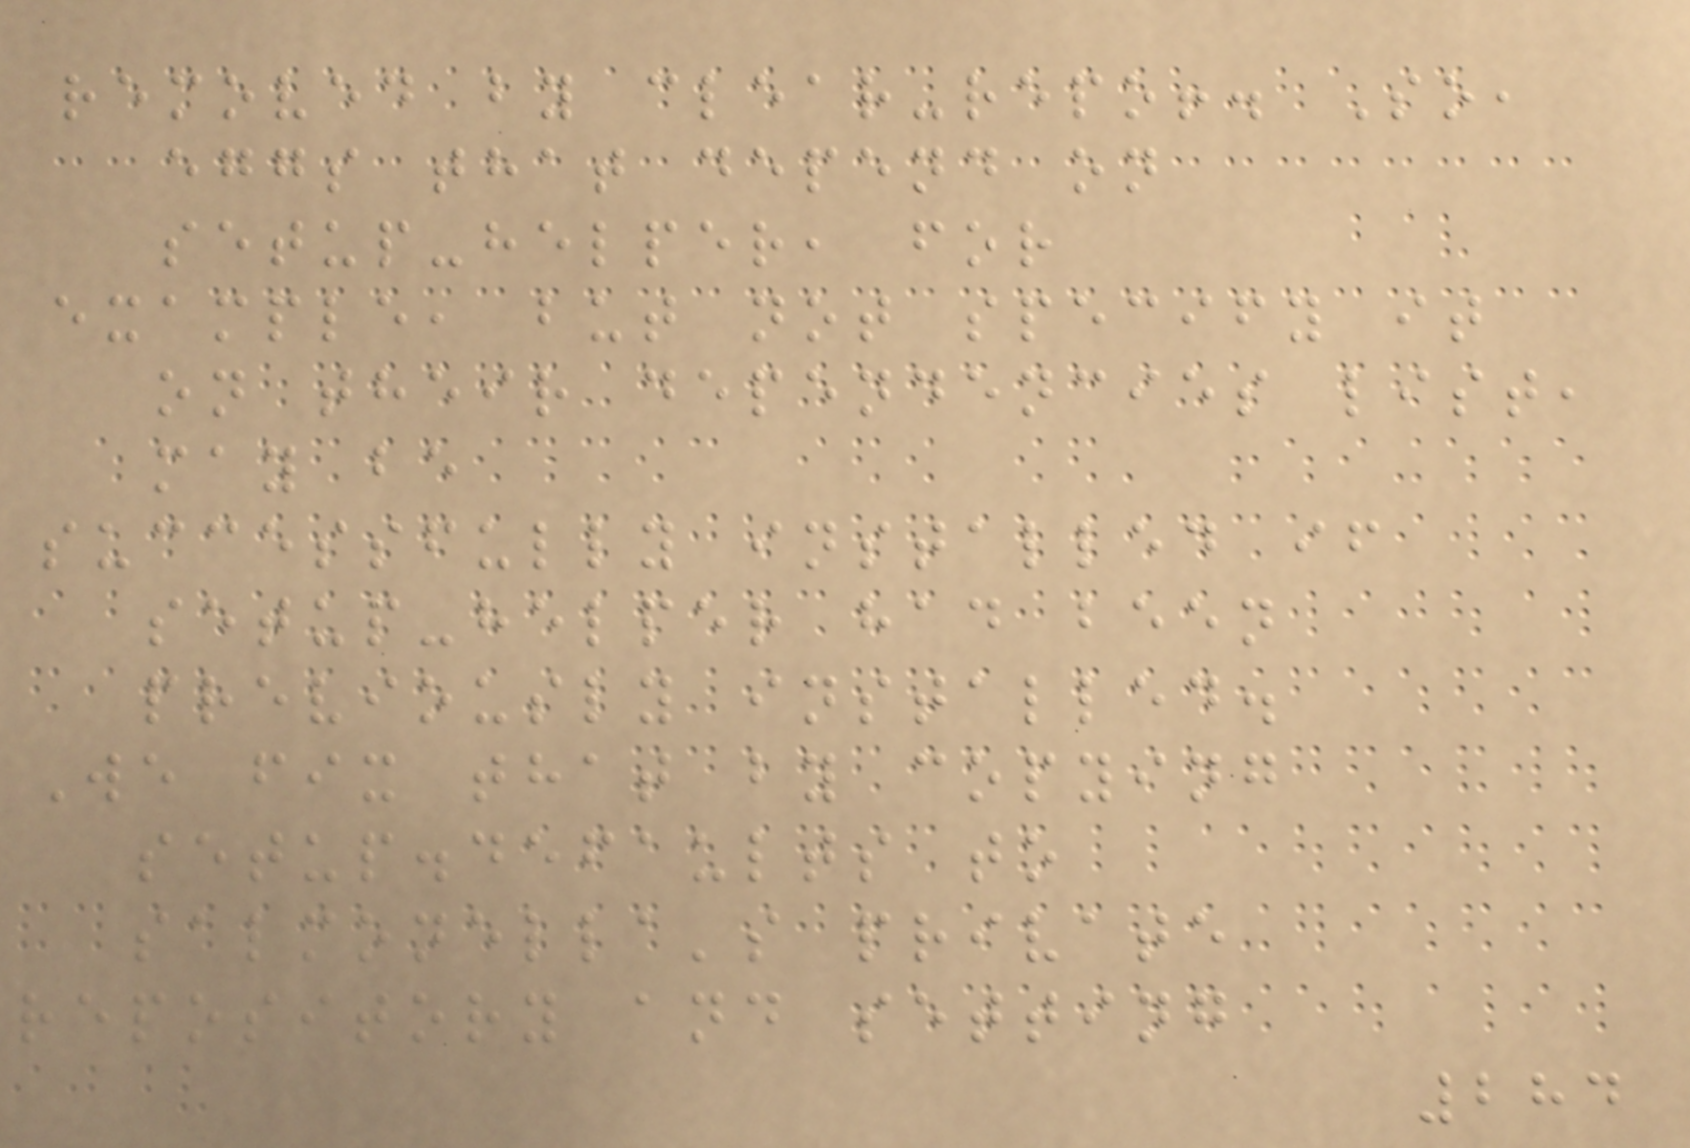removed by clear-repo!. So,
eggs that depend on
setup-helper, for
example, but not specify it
on their dependencies list,
may be
successfully installed if
setup-helper had been
previously installed.
We fix that by copying
setup.defaults to
salmonella's private
repository and setting
284
